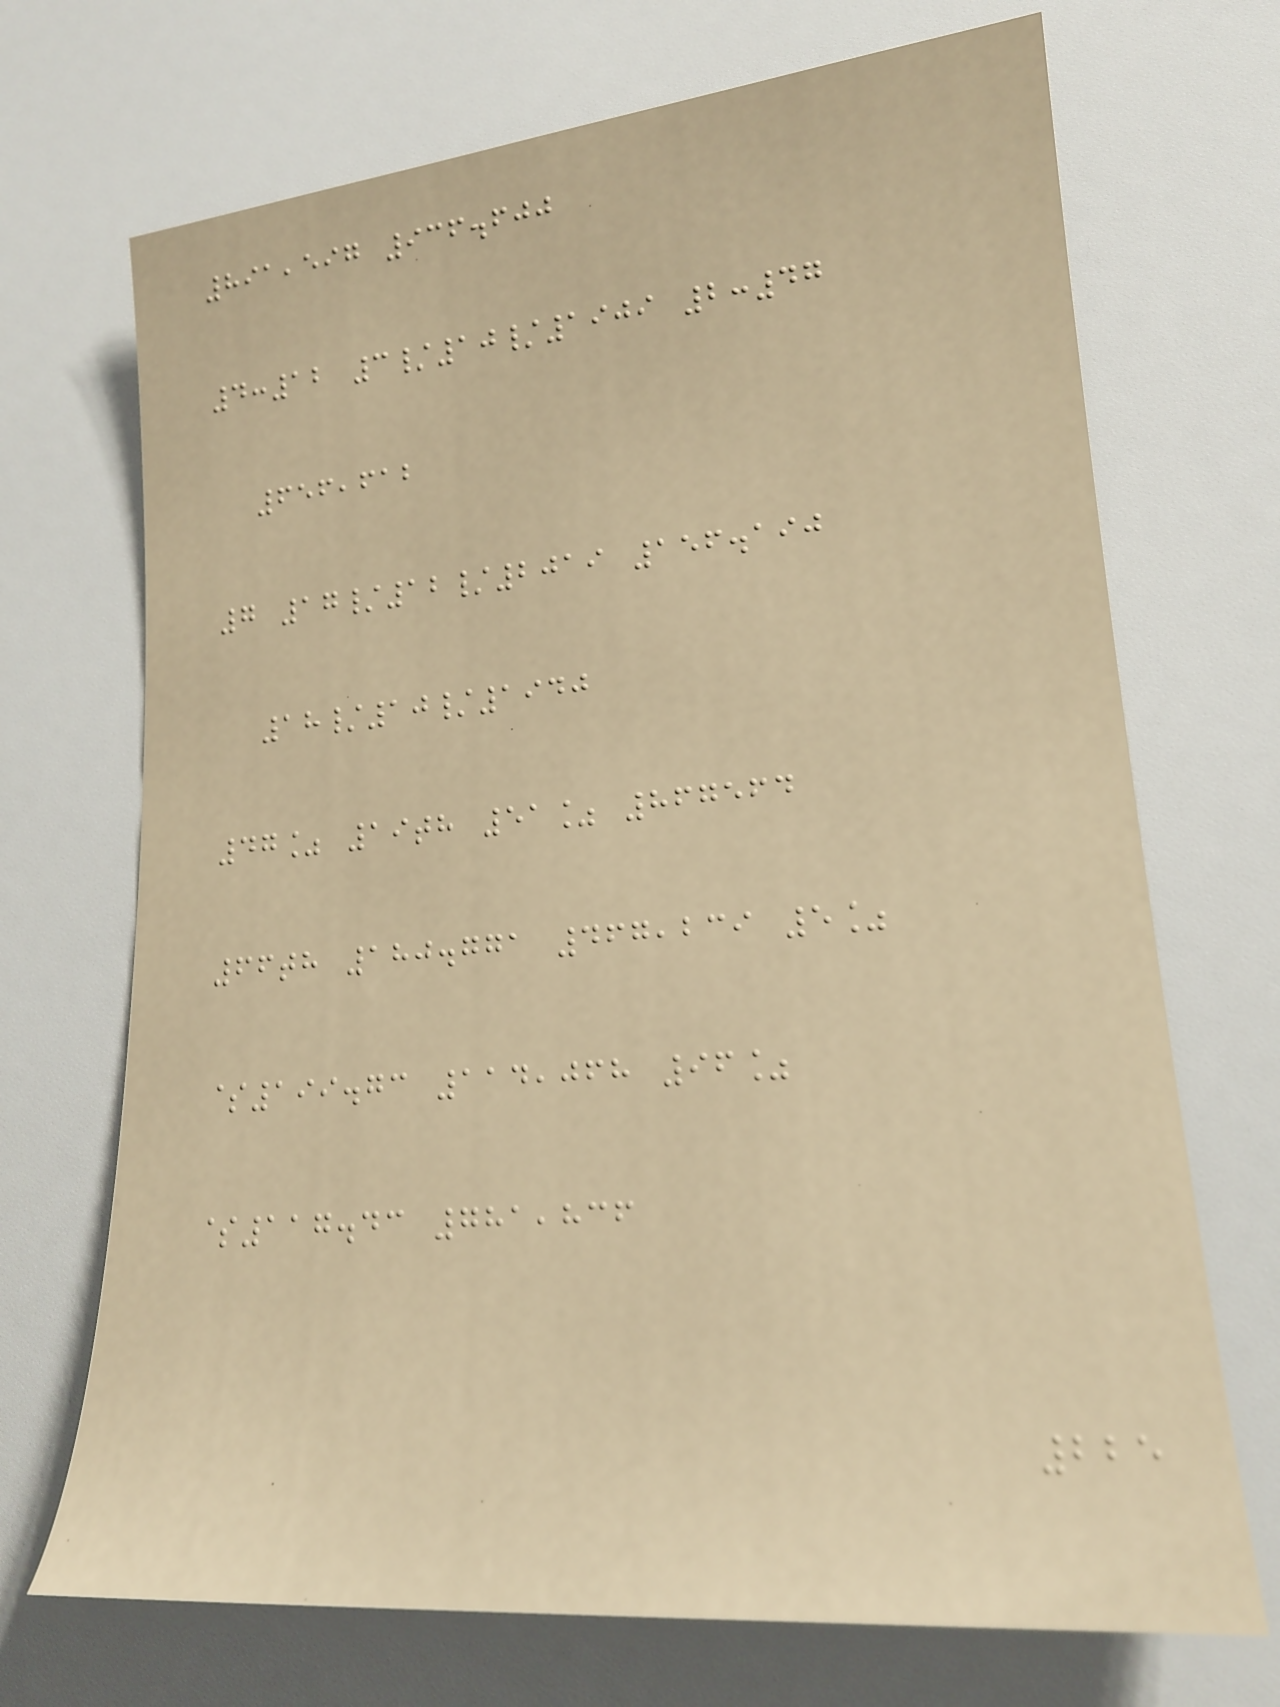891,597 936.600
4:12 3/10/1909 2:47
656,612
7 17/12/2019 156.190
18/10/1940
47% 19th 51% 867564
66th 180.771 467,239 5%
$199.73 114,068 96%
$117.43 781,836
225
